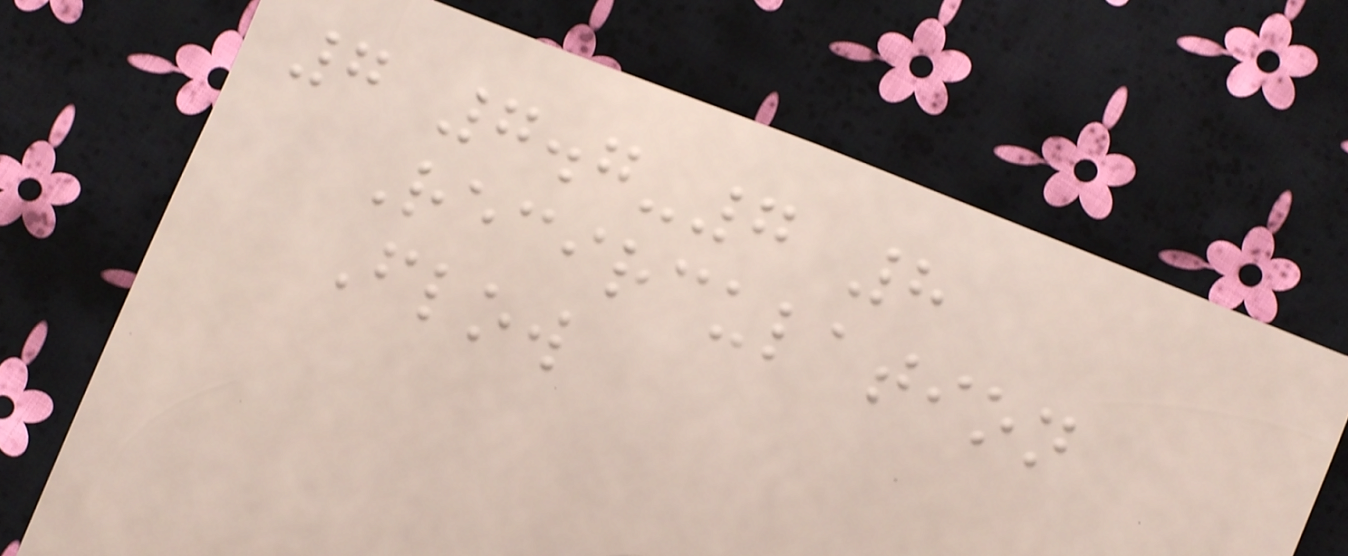7 7.7-7 8
Recirculation
Flow
